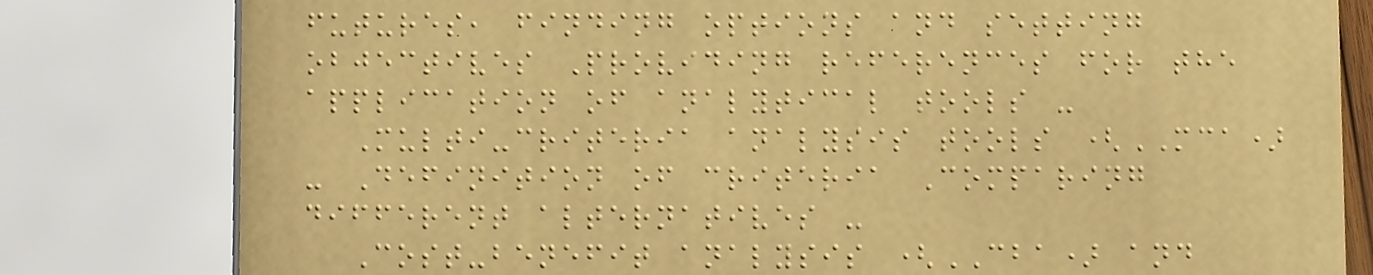futures, finding options and setting
objectives Providing references for the
application of analytical tools -
Multi-criteria analysis tools (MCA)
- Definition of criteria Comparing
different alternatives -
Cost-benefit analysis (CBA) and
